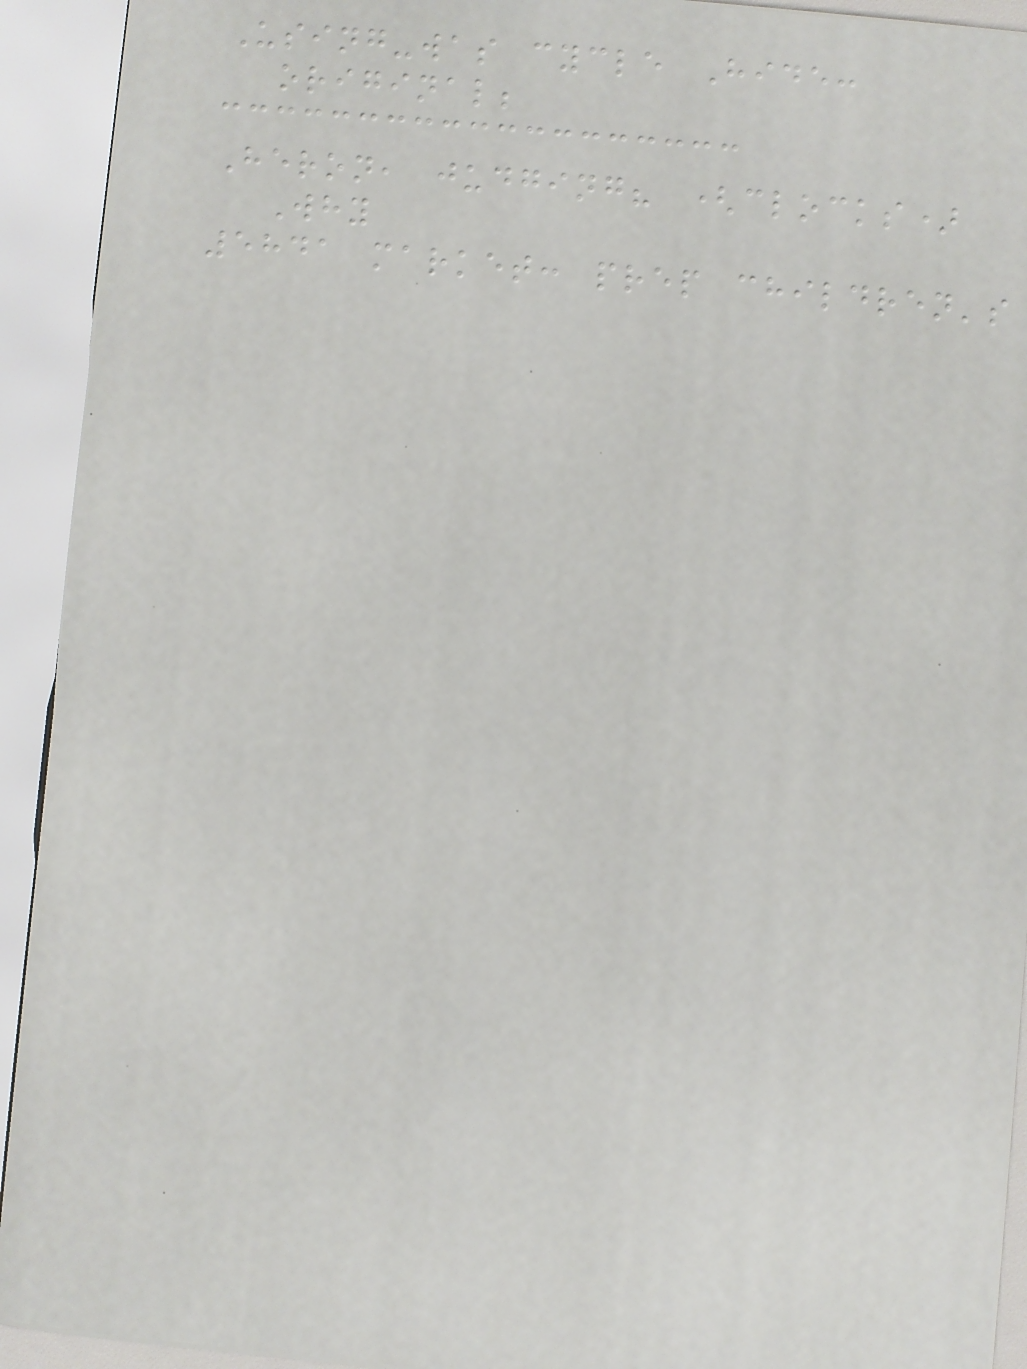Using-was cycle Hide:
original;
Heron, judging? (clocks)
Why
5841 market: prep children's
